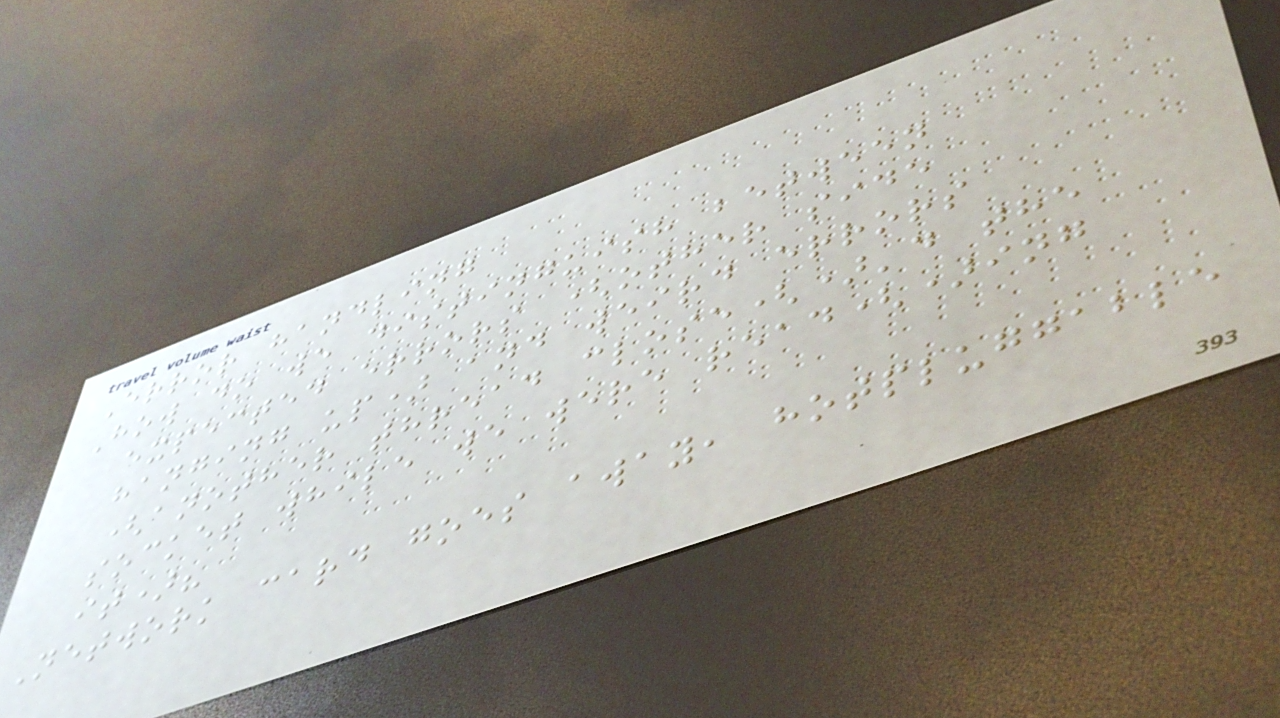Error handling
How do we distinguish between
expected errors (other side
hanging up) and weird errors
(another thread close()'d the
socket while we were read()ing
it)?
Network card goes away, hotpluggable
